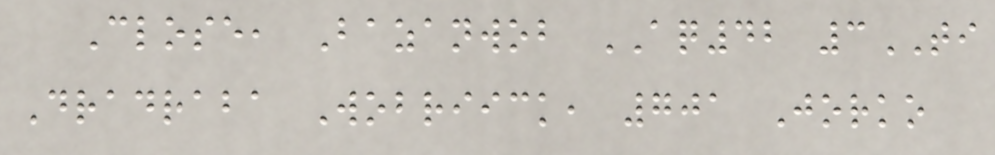Close, Bazanwob AQ42 3TI
Dradraba Wobriick, 701 Jorko
